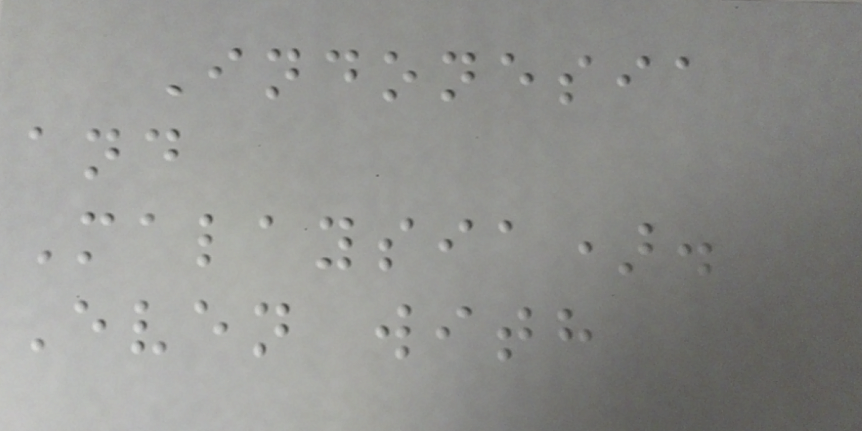Indonesia
and
Malaysia).
Even with
